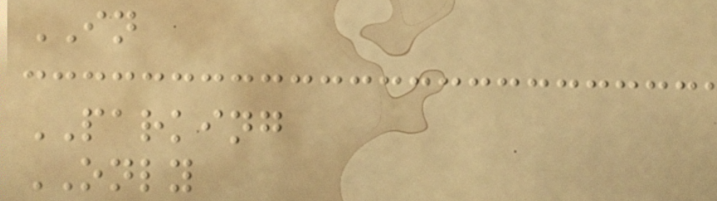IN
PARKING
ONLY
